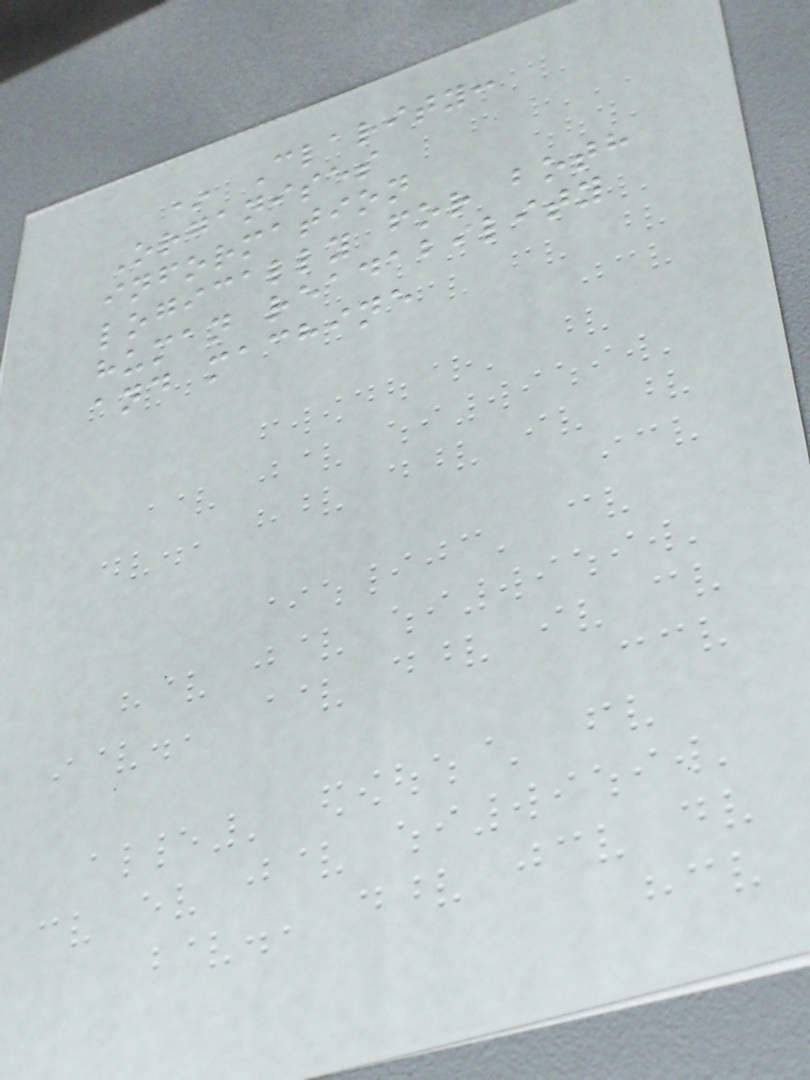* Clarity:
Organises
information
logically for both
human readability
and machine
